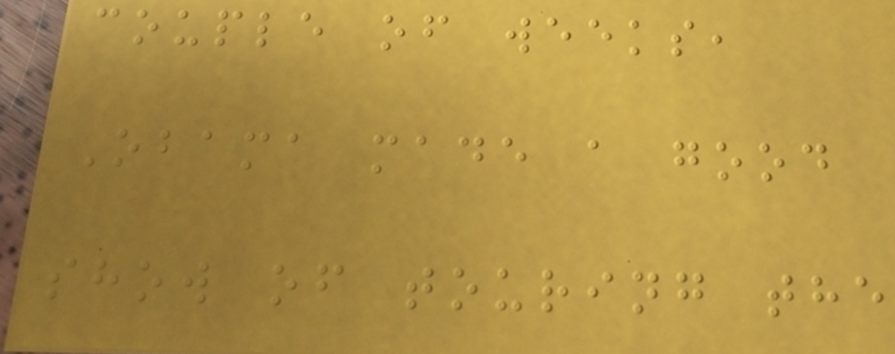couple of weeks,
Obama made a good
show of touring the
